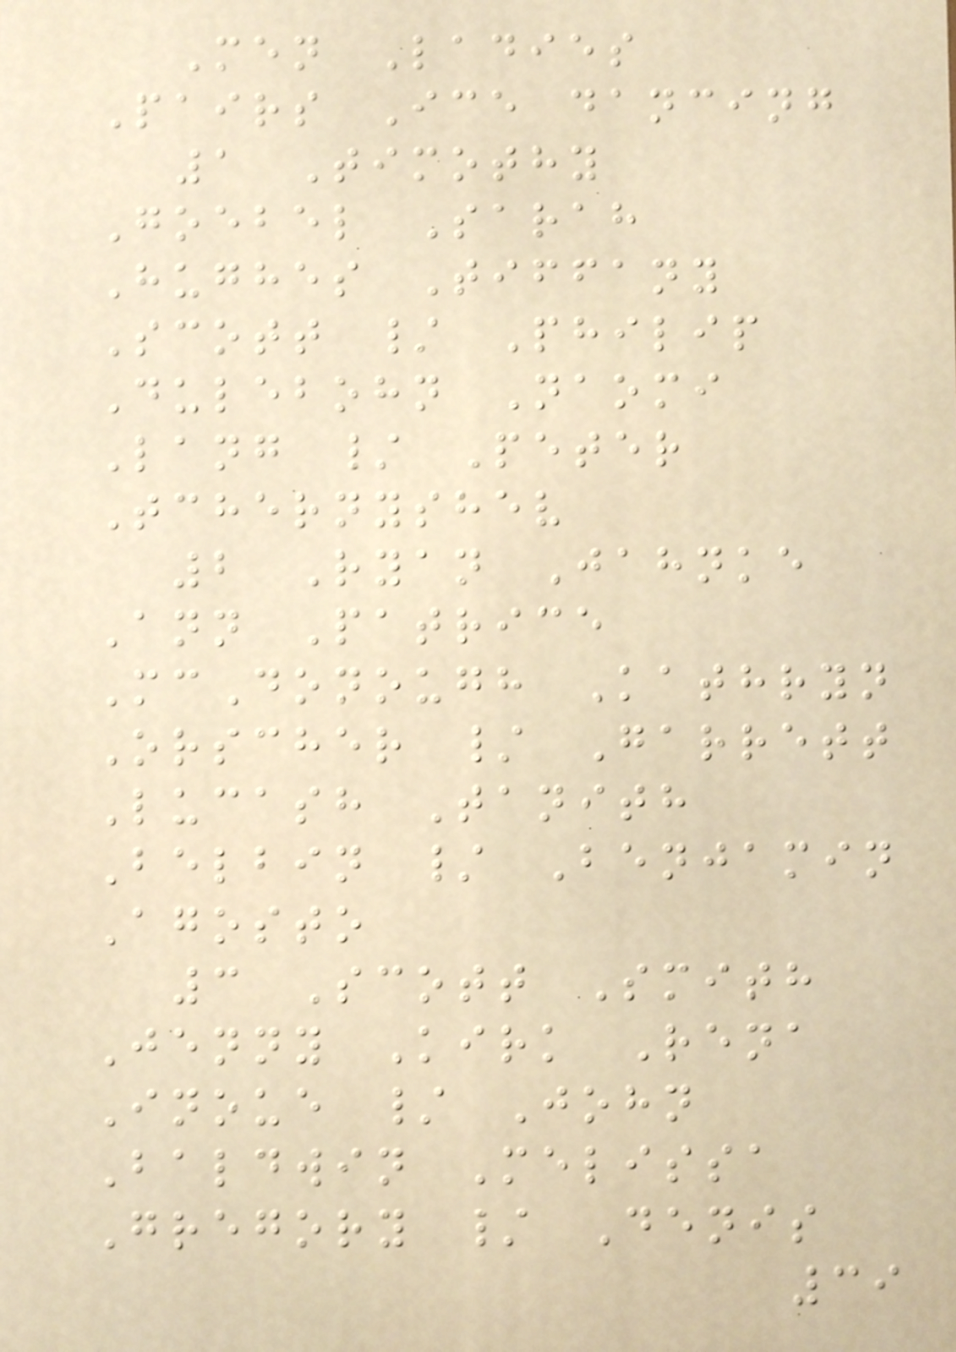Men Ladies
Pairs Ice dancing
1 Timothy
Goebel Sarah
Hughes Tiffany
Scott / Philip
Dulebohn Naomi
Lang / Peter
Tchernyshev
2 Ryan Jahnke
Ann Patrice
McDonough Kathryn
Orscher / Garrett
Lucash Tanith
Belbin / Benjamin
Agosto
3 Scott Smith
Jenny Kirk Rena
Inoue / John
Baldwin Melissa
Gregory / Denis
39
